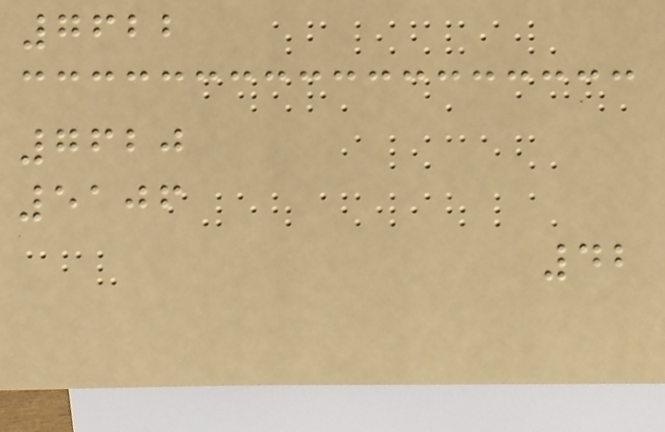7622
7620
5106
42
